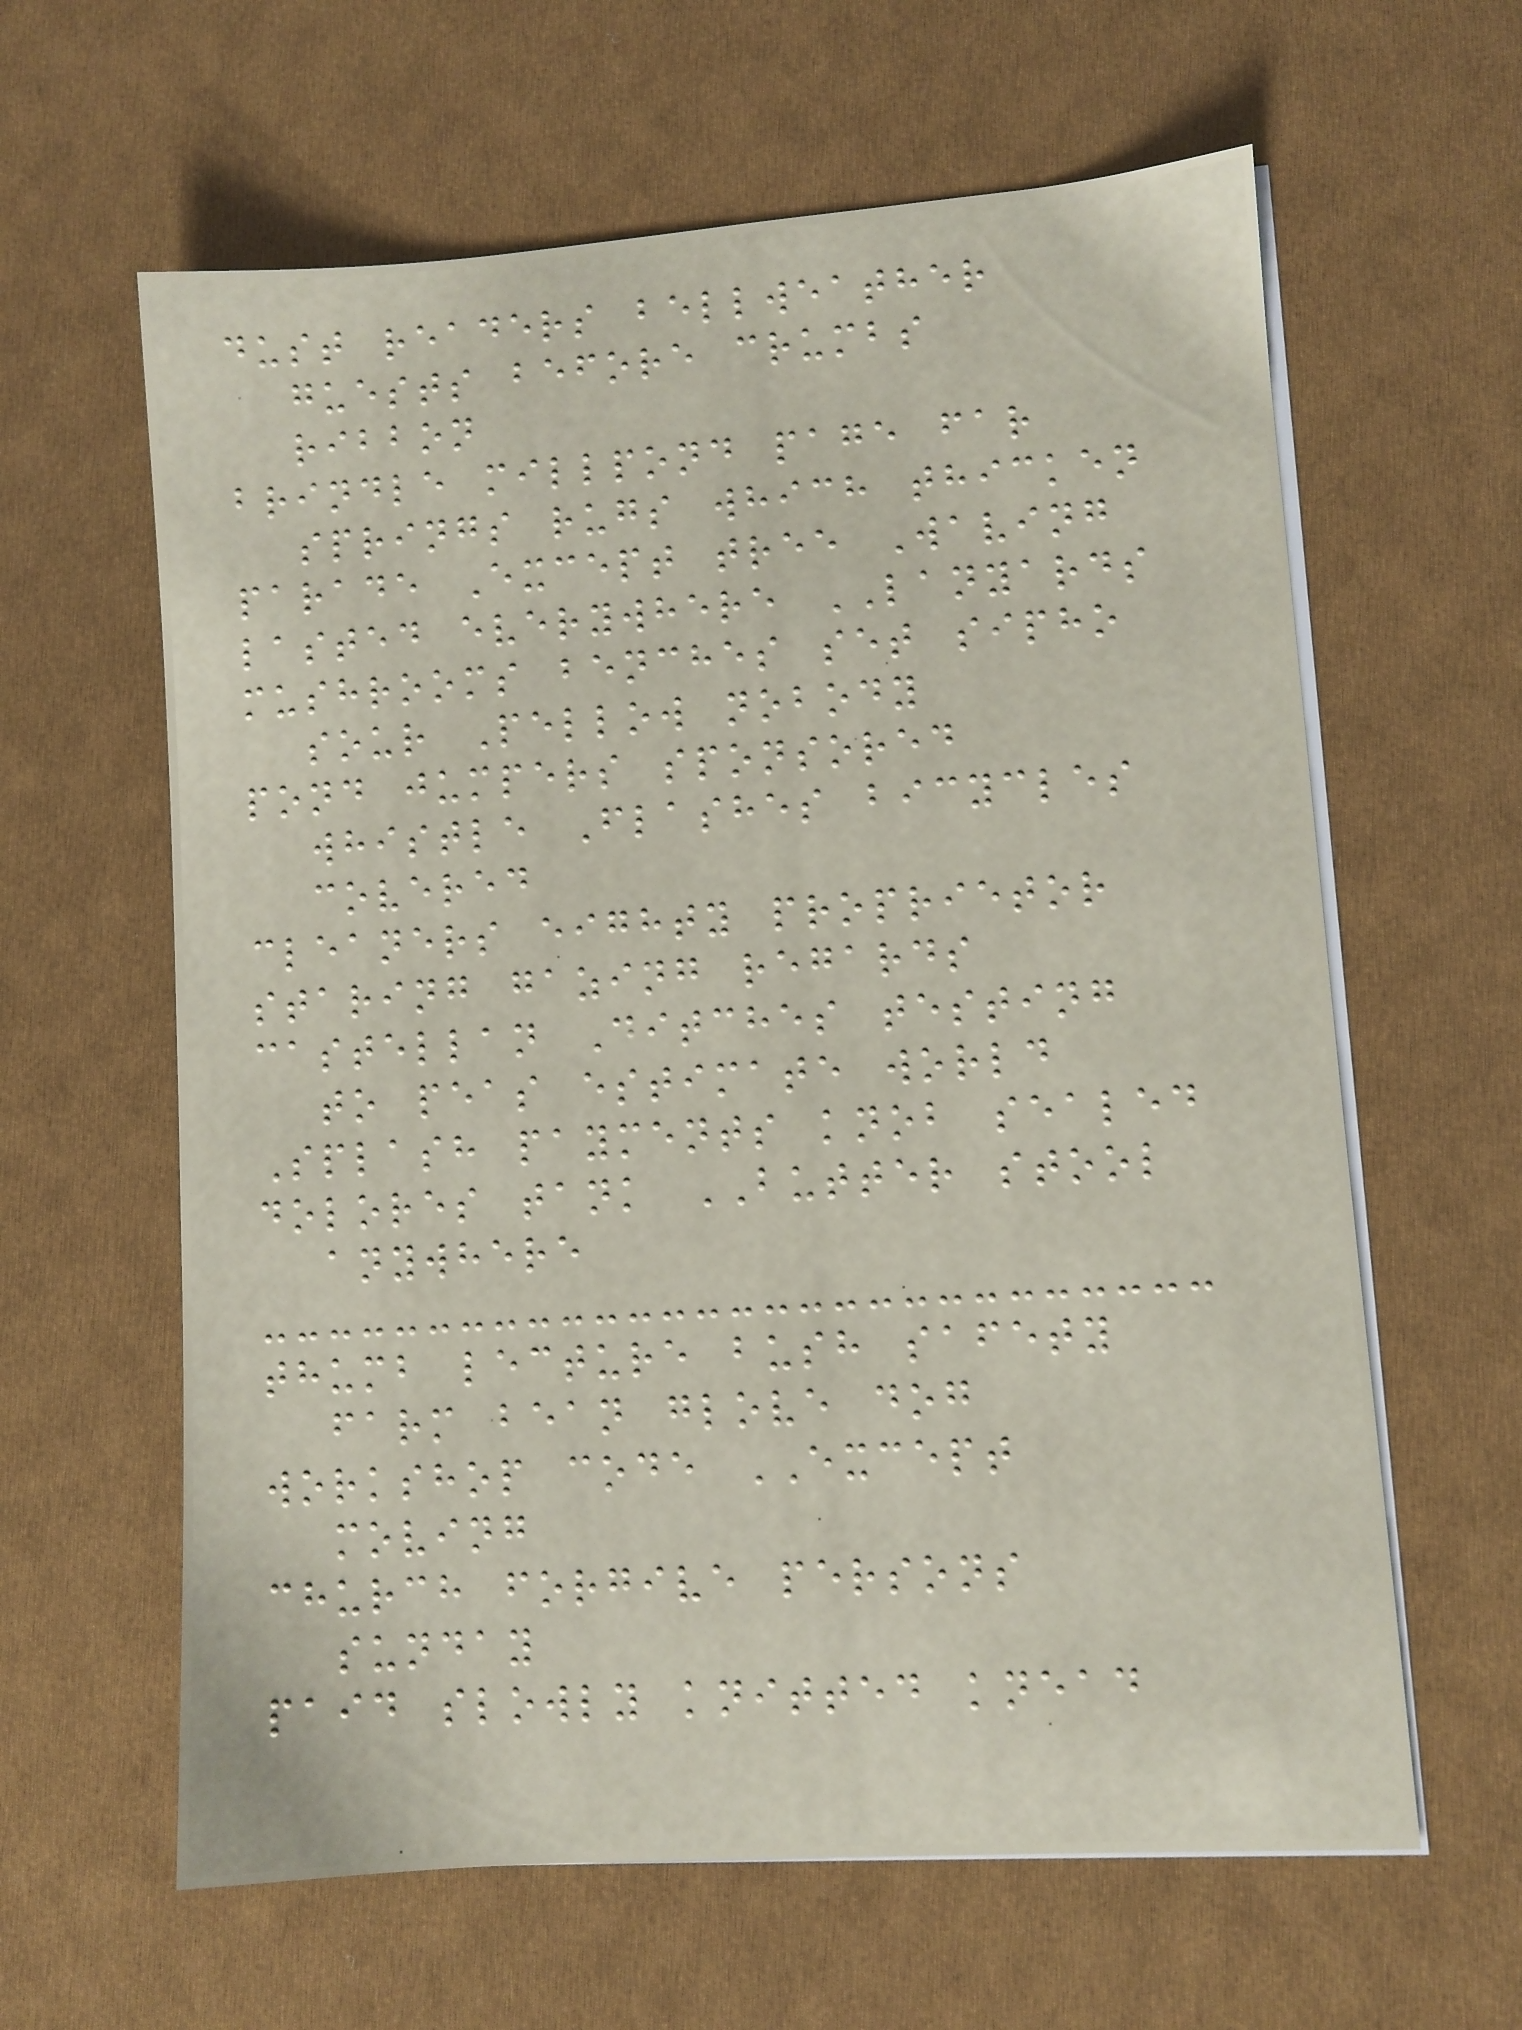dust readers bellweather
guests before crumbs
ribbon
brindle millpond page far
springs rugs which thicken
parade Except tree Waving
lasted everywhere LANYARDS
mushrooms benches set sipho
sour Pellow nobody
pond jumpers sponsored
whistle Flashes bicycles
covered
cleaners eighty proprietor
staring gazing regards
castellan Ditches testing
to peas estimate world
Splash payments knob sealed
dolores tank BUTTER stool
anywhere
thumb lecture bush safety
farm bean glove dog
workshop code EXCEPT
moving
church forgive persons
sunday
paid slowly knitted knead
